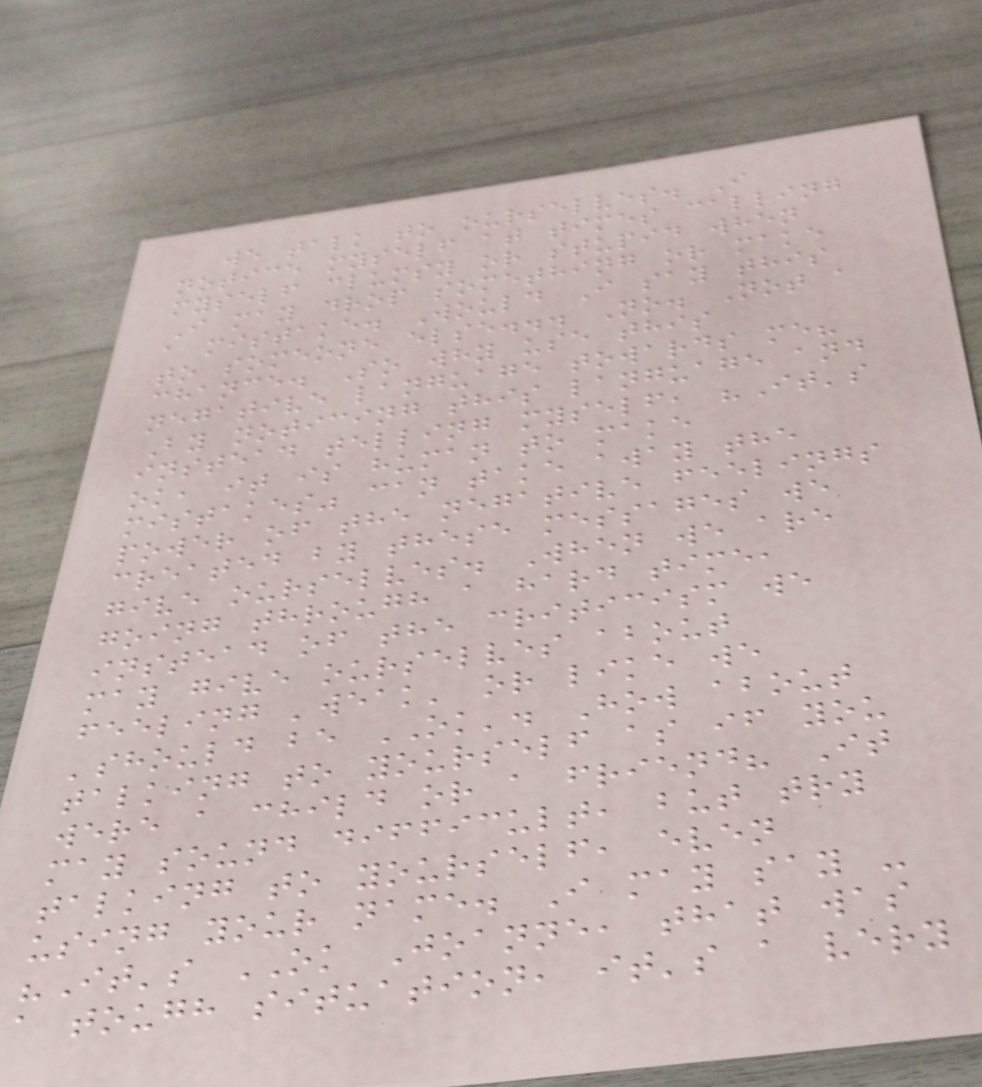we talk to ourselves. I
notice myself at times calling
myself clumsy or stupid when
I may drop something or make
a mistake. Would I say this
to someone else... No. Not a
chance. So why use this
negative language towards me?
By noticing this language and
instead telling myself, "It's
ok, it is human to make
mistakes" can take away the
power of the negative feelings
created by these messages we
give ourselves. When we are
going through a hard time,
instead of the criticism we
may give ourselves about
feeling 'weak' or like we
'should be OK'. How about
talking to yourself as if you
were a child or a friend? It
may sound difficult, but try
talking to yourself, even
using your name. I may say -
"It's OK Joanne, that was
a tough situation, it's a very
